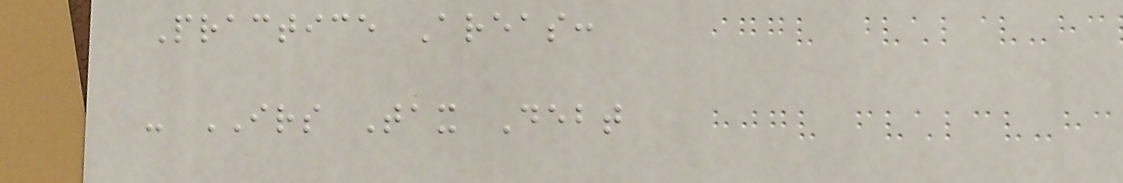Practice Areas:
- IRS Tax Debt
